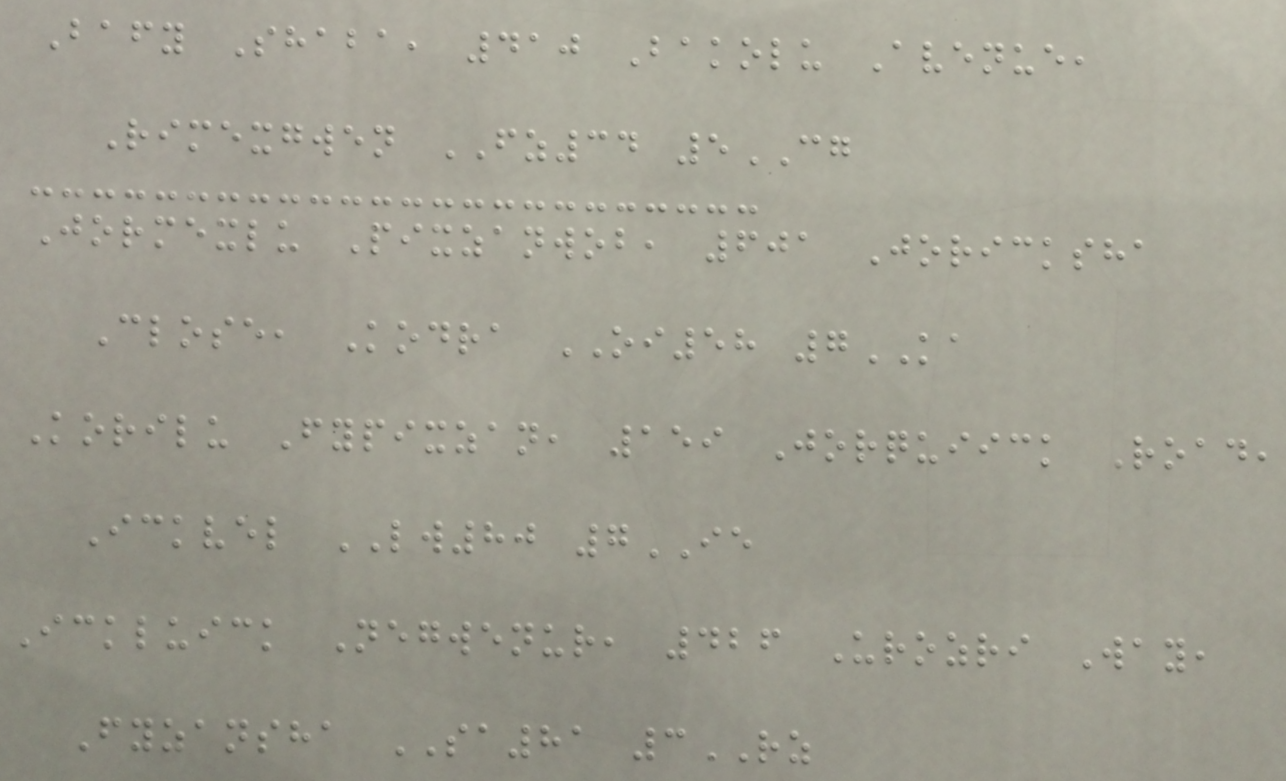Bafy Shaba, 410 Bakolu Avenue,
Rimexgwen FZ34 5CG
Jormexlu Pixzanwob, 601 Joricksha
Close, Kodra OI58 7KA
Korilu Fypixzan, 159 Jorquiick Road,
Ickvel LW80 7IE
Ickluick Negwenur, 426 Urozri Way,
Fyzansha SA81 3RZ
